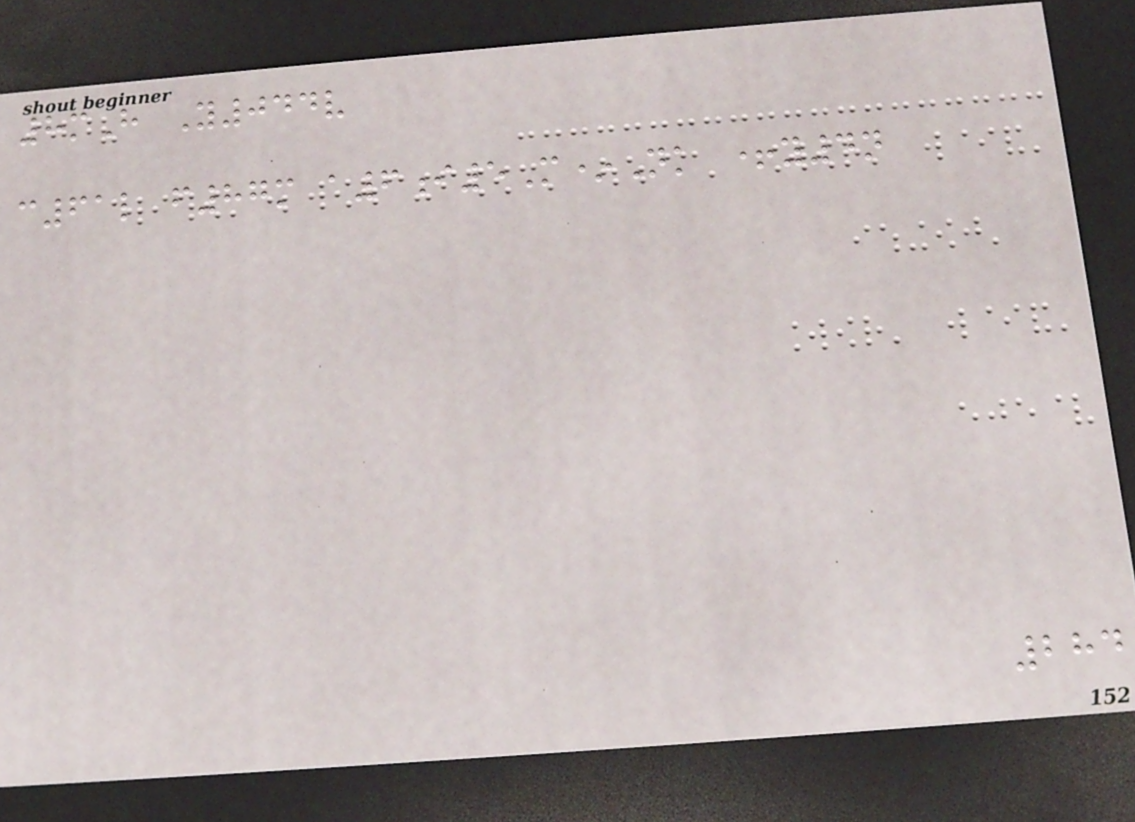8mH Y044v
c61l f87m a6i5M*Nk +y4n
284
